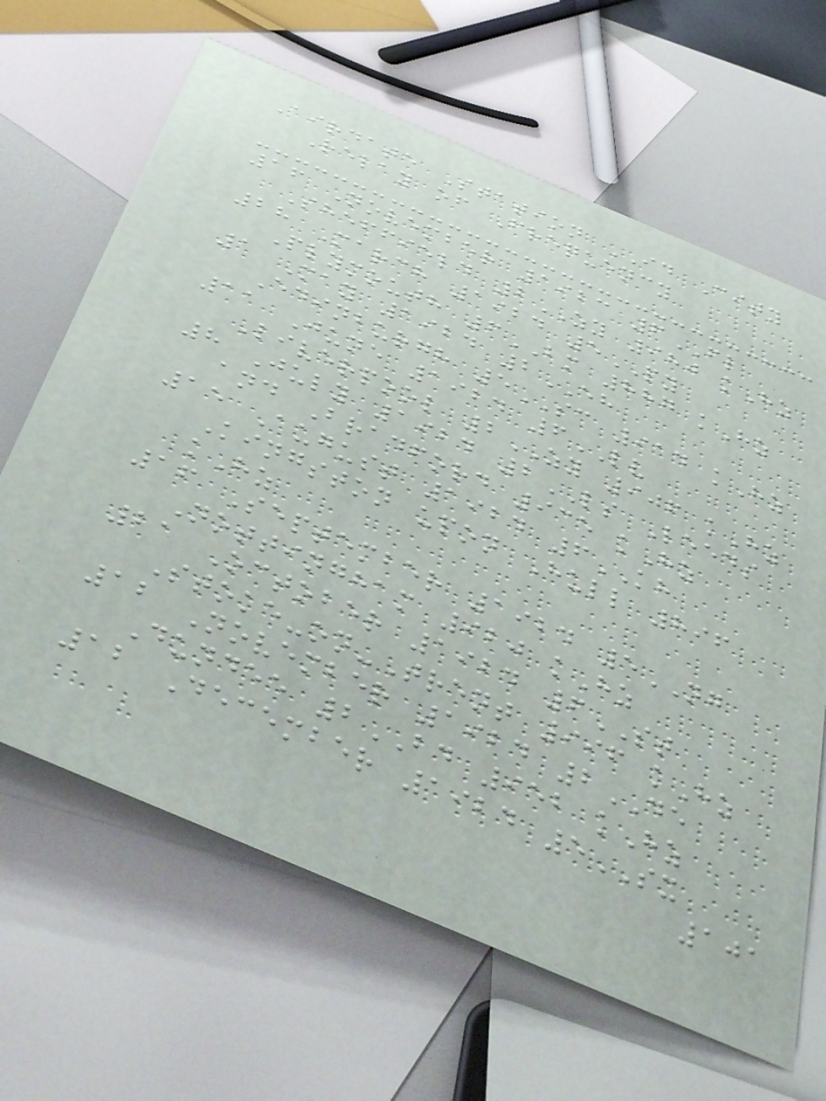Airdate Station ID City
Relay of Frequency
16 November 1923 6FL
Sheffield 2ZY 980 kHz
28 March 1924 5PY
Plymouth 6BM 887 kHz
1 May 1924 2EH
Edinburgh 5SC 914 kHz
11 June 1924 6LV
Liverpool 2ZY 906 kHz
8 July 1924 2LS Leeds
and Bradford 935 kHz
15 August 1924 6KH
Kingston upon Hull 896
kHz
16 September 1924 5NG
Nottingham 920 kHz
21 October 1924 6ST
Stoke-on-Trent 996 kHz
12 November 1924 2DE
Dundee 2BD 952 kHz
12 December 1924 5SX
101
